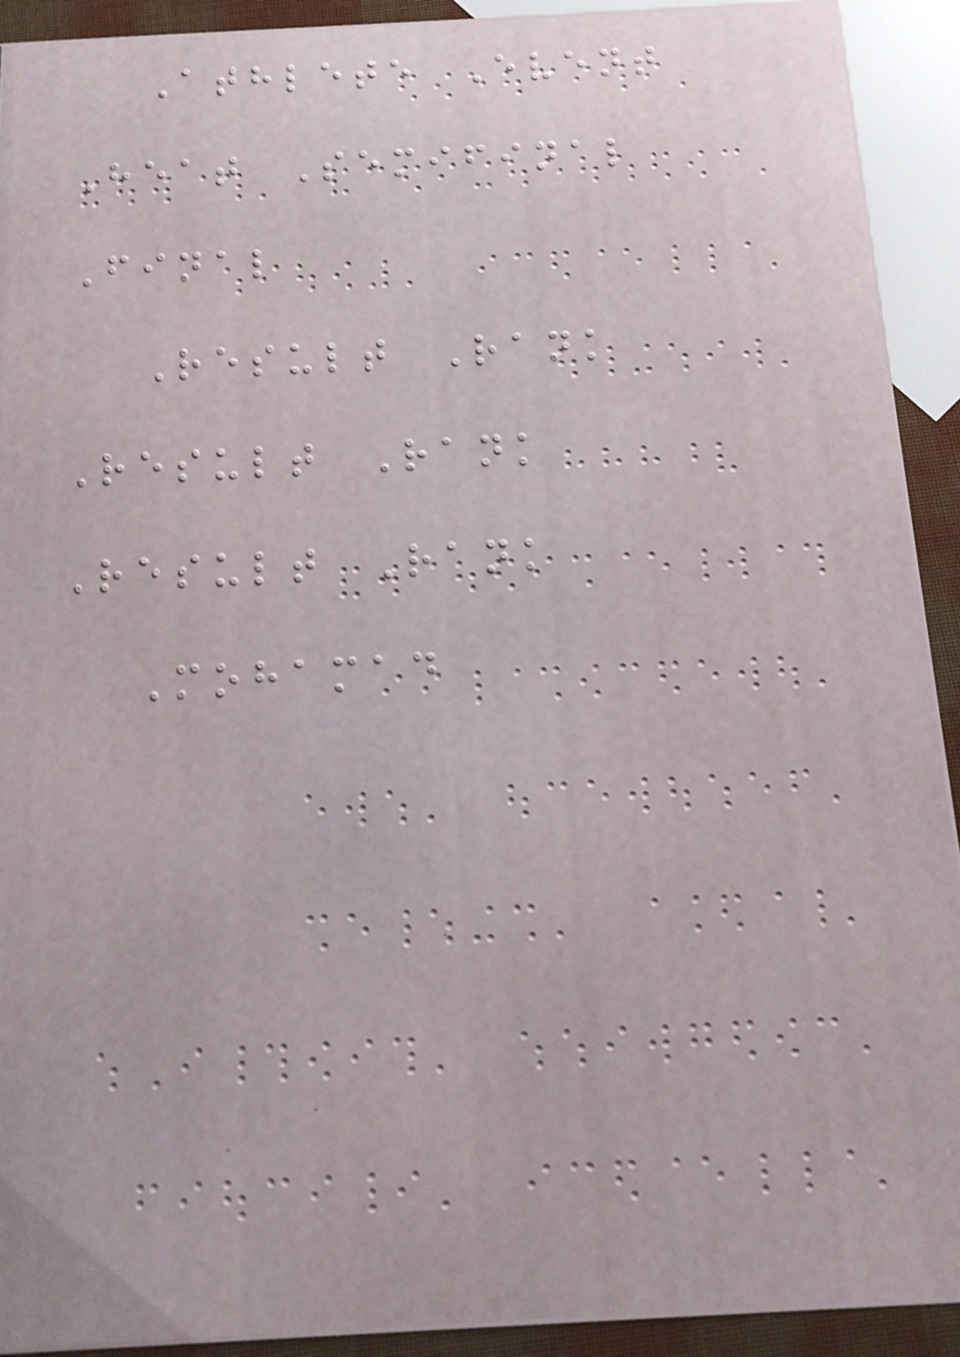Athlete Event
Heat Semifinal
Final
Result Rank
Result Rank
Result Rank
Mohamad
